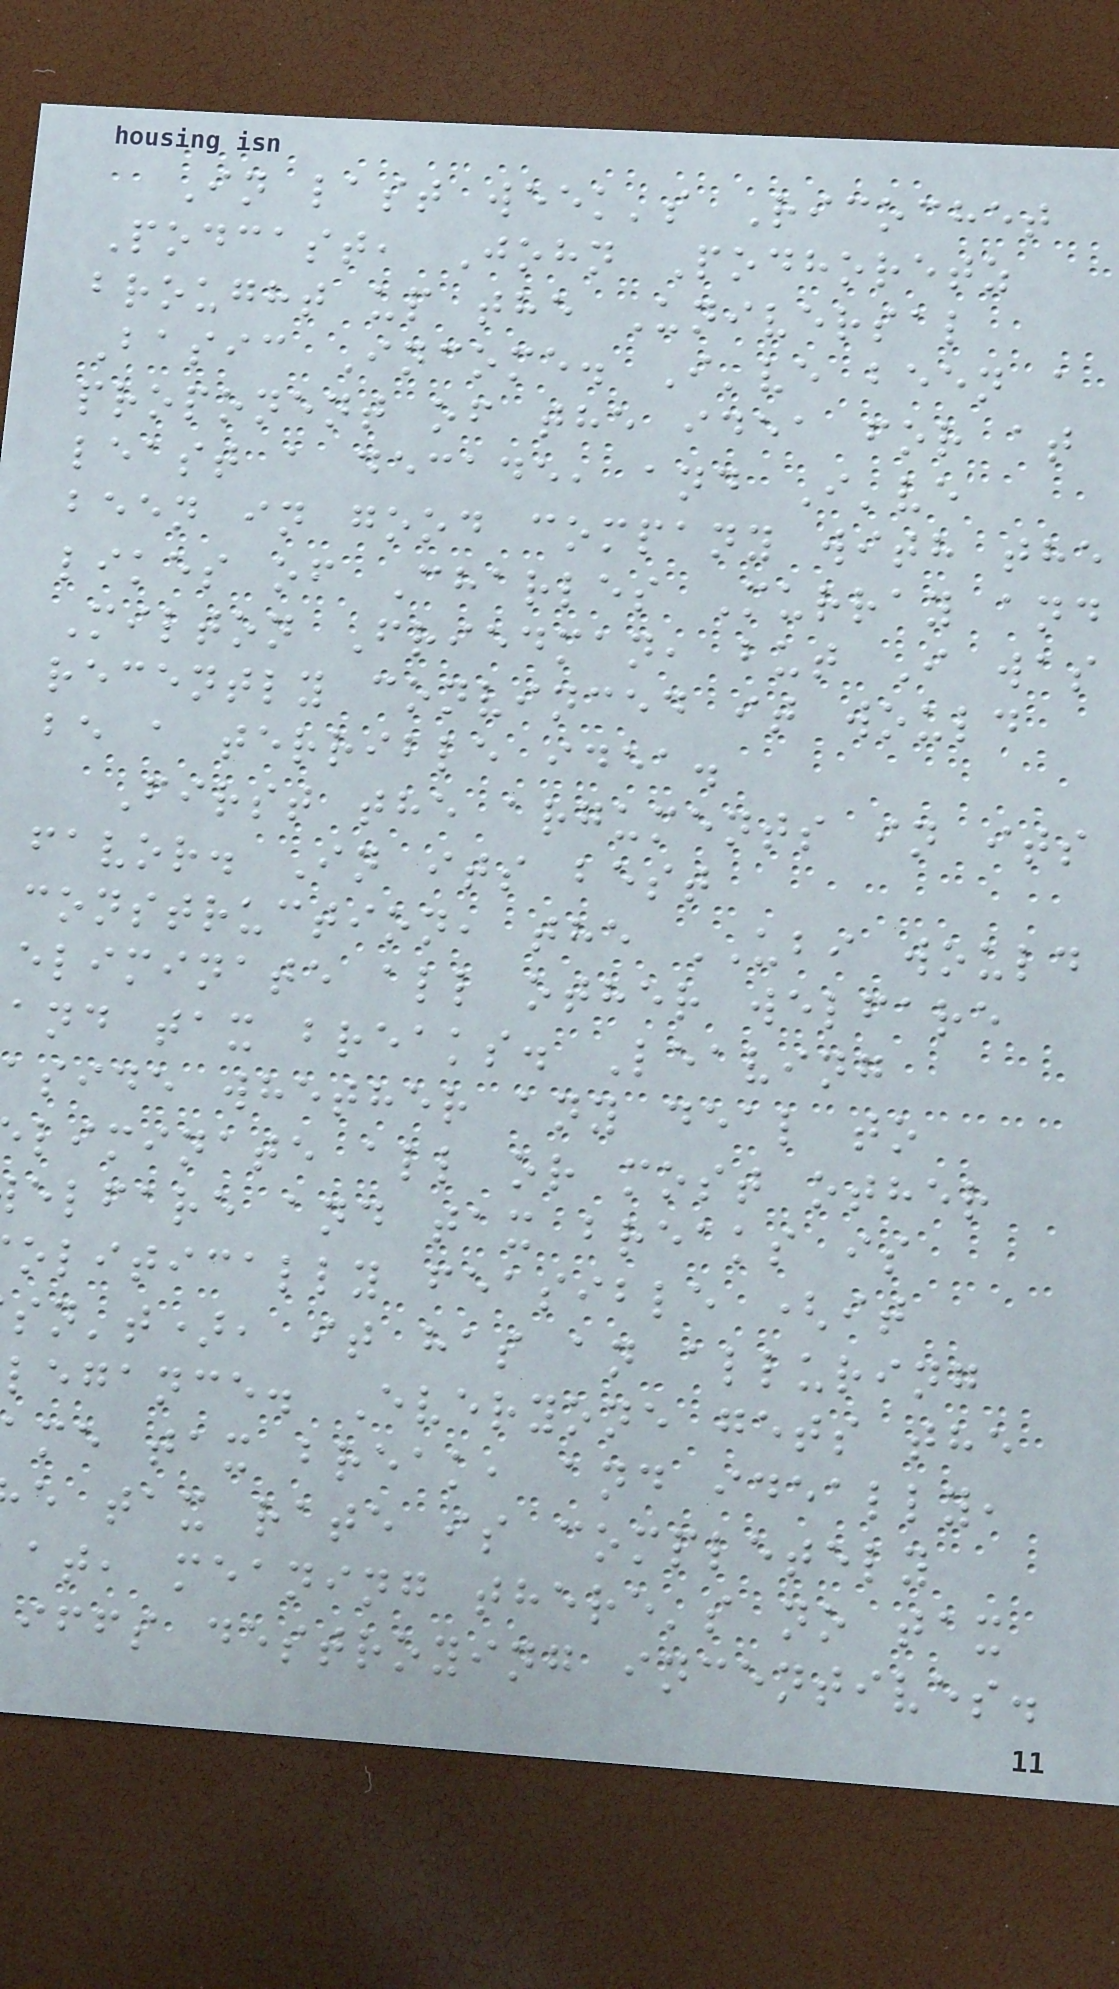In last week's Ricochet
Podcast, John Podhoretz
brought up the Universal
Basic Income. I've been a
proponent of the idea for at
least a decade, and I've
been in good company with the
likes of Charles Murray and
Milton Friedman, but I was
recently convinced it would
be a terrible idea.
First the arguments in its
favor. In its best
construction, the UBI would
eliminate all other welfare
and tax breaks. Leaving
aside whether any deal to
liminate all or most other
elfare and tax breaks is
olitically feasible (it
sn't), it has an alluring
legance. Everyone gets the
me tax break, and ideally,
e tax rate is completely
at, meaning there's no tax
iffs destroying incentives.
